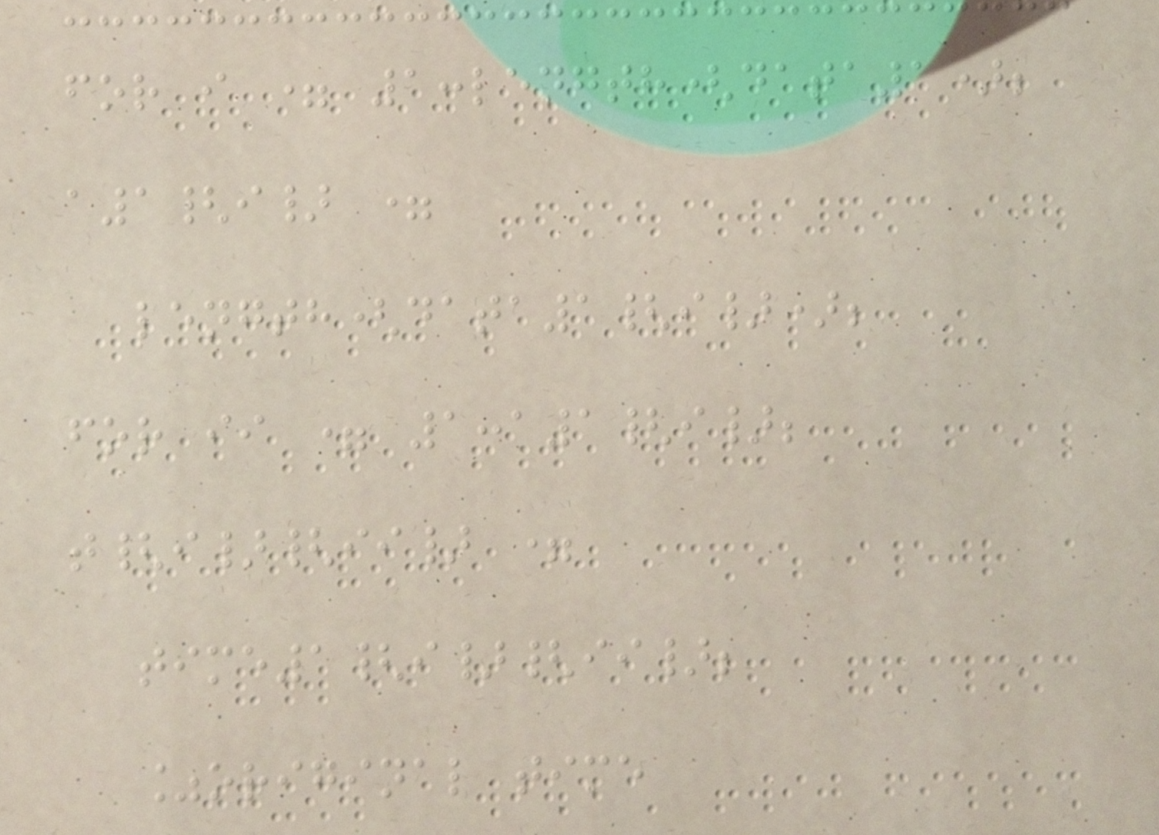for i = 1:length(data1);
a1{i} =
length(data1{i});
for ii = 1:a1{i};
t{i}{ii} =
time1{i}{ii};
%original time
